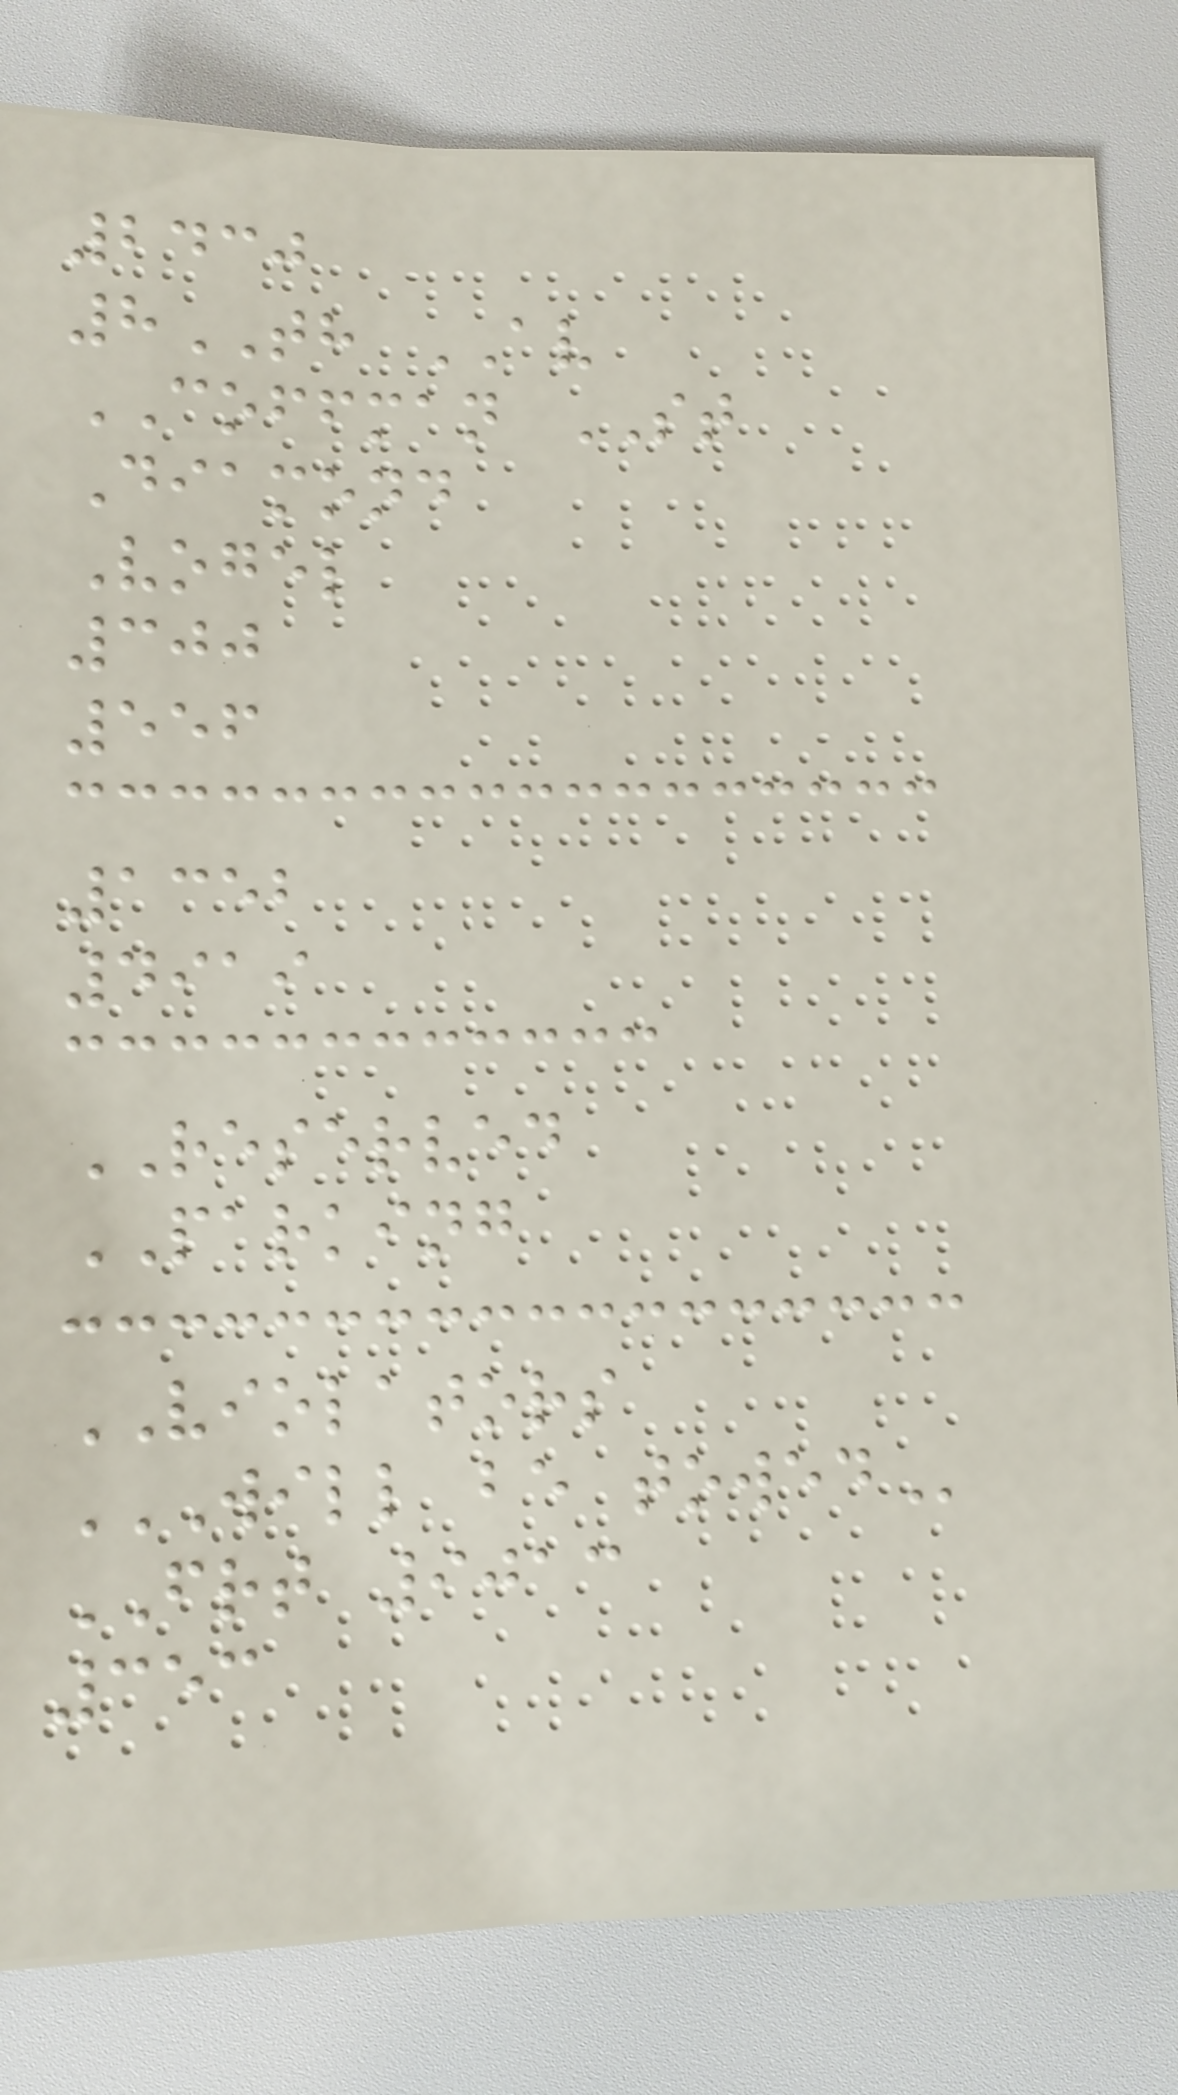2430
8TH AV
COFFMAN ST
Diamond
Vogel
300
556
1352
4919
RESERVED
PARKING
VIOLATORS
WILL BE TOWED
FRT 9013
353
